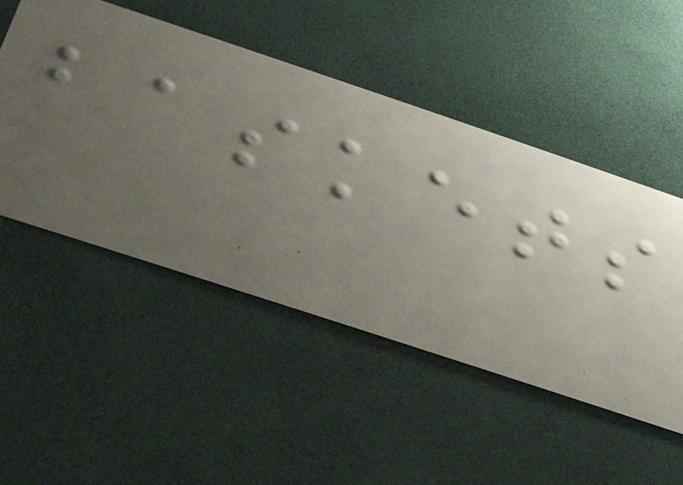baskets
